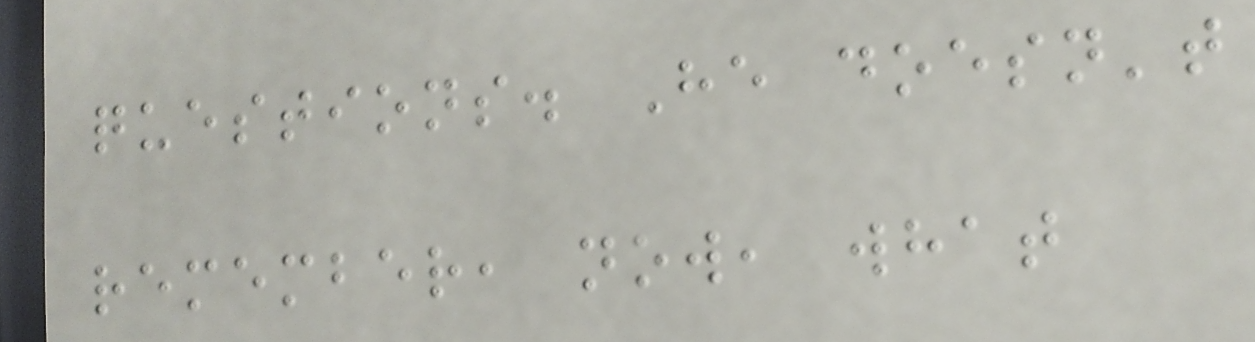questions. He doesn't
remember, now, what
